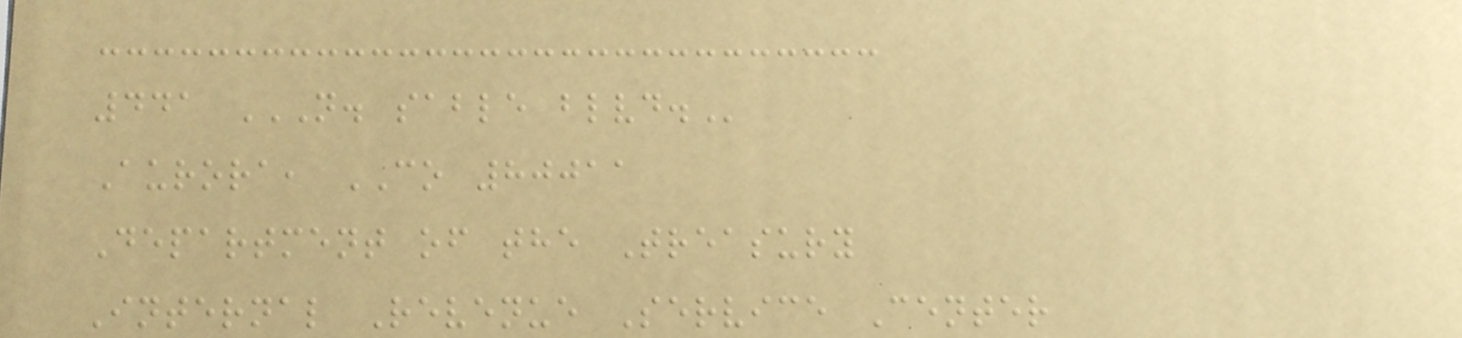441 N. SABLE BLVD.
Aurora, CO 80011
Department of the Treasury
Internal Revenue Service Center
